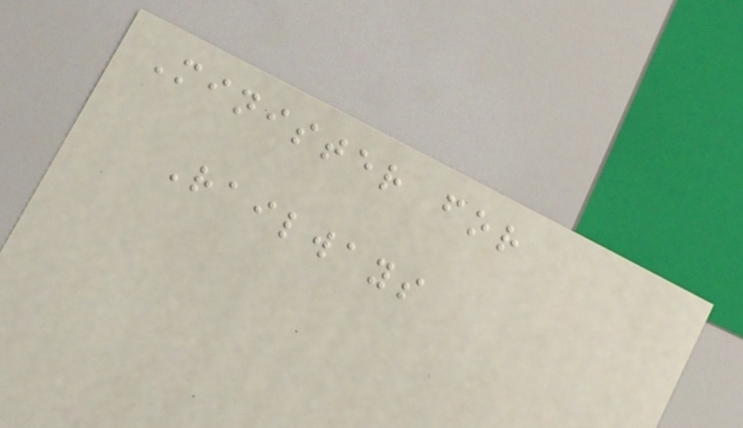Minister for
Railways
